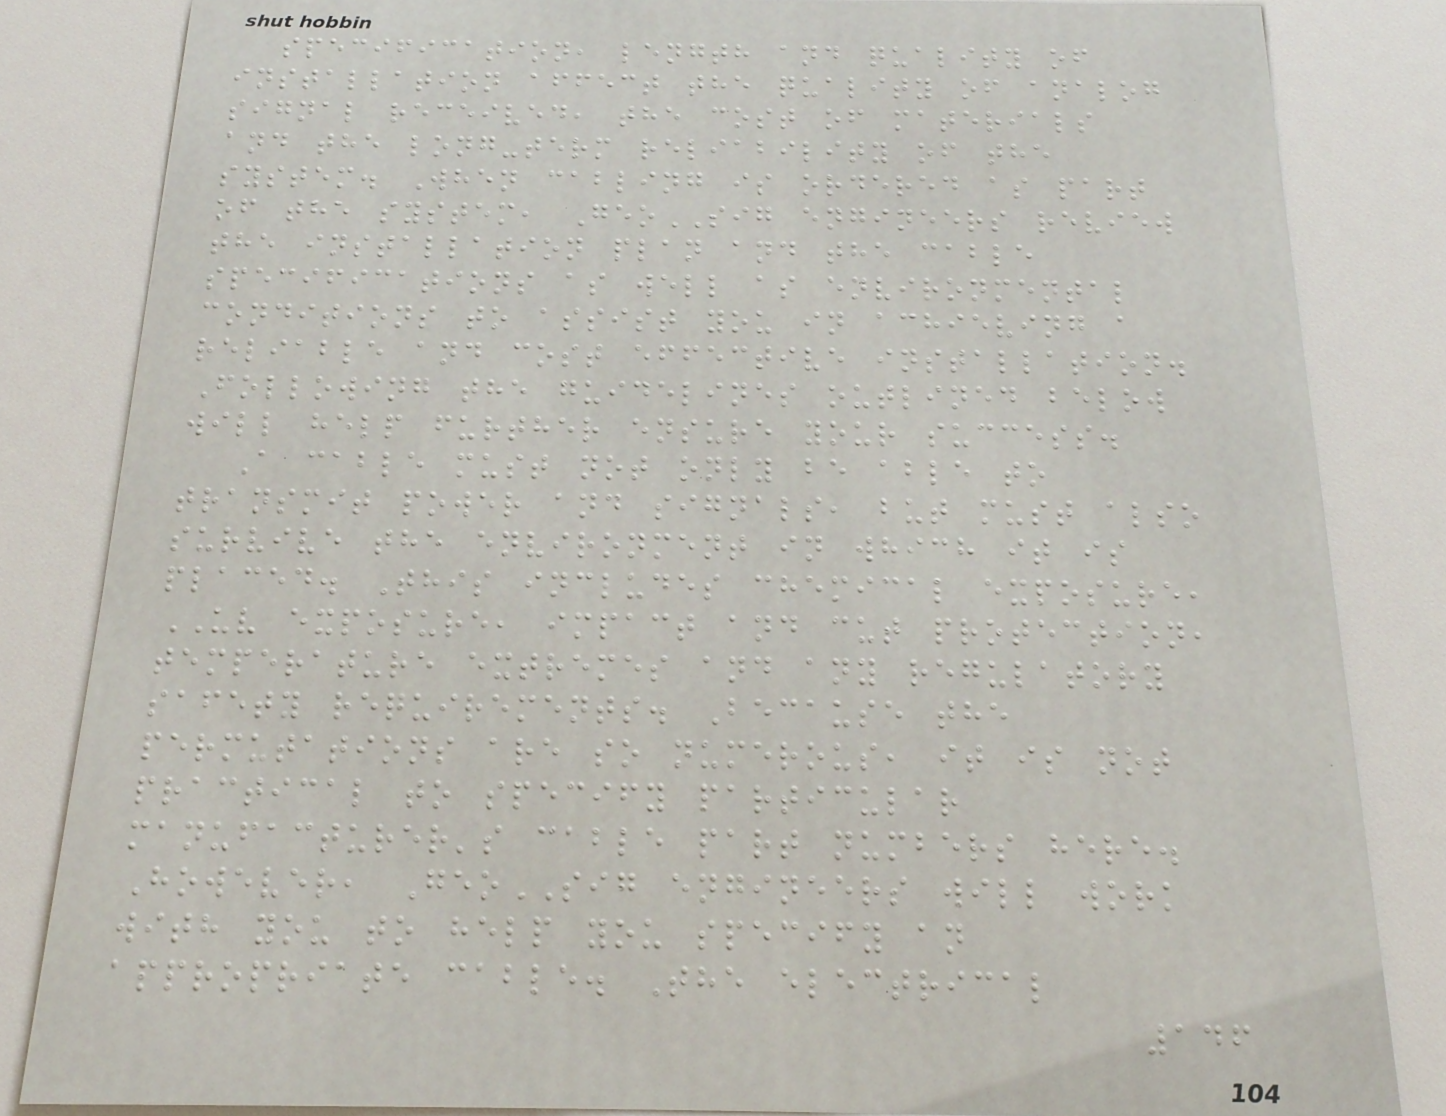specification, length and quality of
installation affect the quality of analog
signal received, the cost of materials
and the long-term reliability of the
system. When cabling is ordered as part
of the system, GeoSIG engineers review
the installation plan and the cable
specifications as well as environmental
conditions to assist you in achieving a
reliable and cost effective installation.
Following the guidelines outlined below
will help further ensure your success.
A cable must not only be able to
transmit power and signals, but must also
survive the environment in which it is
placed. This includes chemical exposure,
UV exposure, impact and cut protection,
temperature extremes and any regulatory
safety requirements. Because the
permutations are so numerous, it is not
practical to specify particular
manufacturer's cable part numbers here.
However, GeoSIG engineers will work
with you to help you specify an
appropriate cable. The electrical
146
